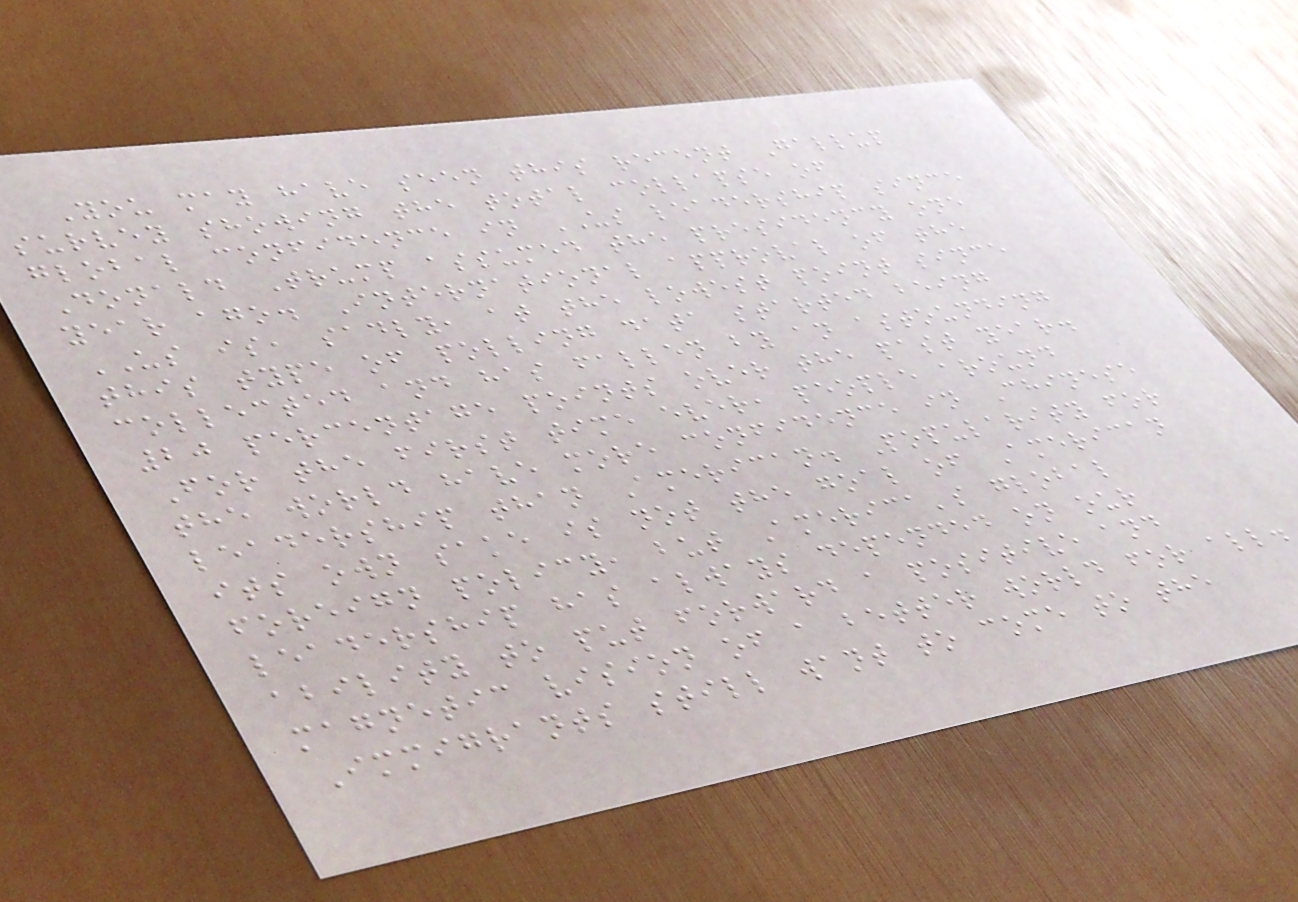You may have seen this recent Gallup
survey showing the total collapse of
global confidence in US leadership since
Donald Trump assumed the presidency one
year ago. International approval of the
US is, sadly, at the lowest point since
this type of polling data started being
collected and has fallen by an astounding
20 percentage points over the past year.
For the first time ever, people around
the world have more confidence in Chinese
leadership than American. Popularity for
its own sake is not the goal of American
foreign policy, but America's global
leadership has always depended on our
ability to put forward a positive and
magnetic vision of a better world for all.
Immigrants still want to come to the
